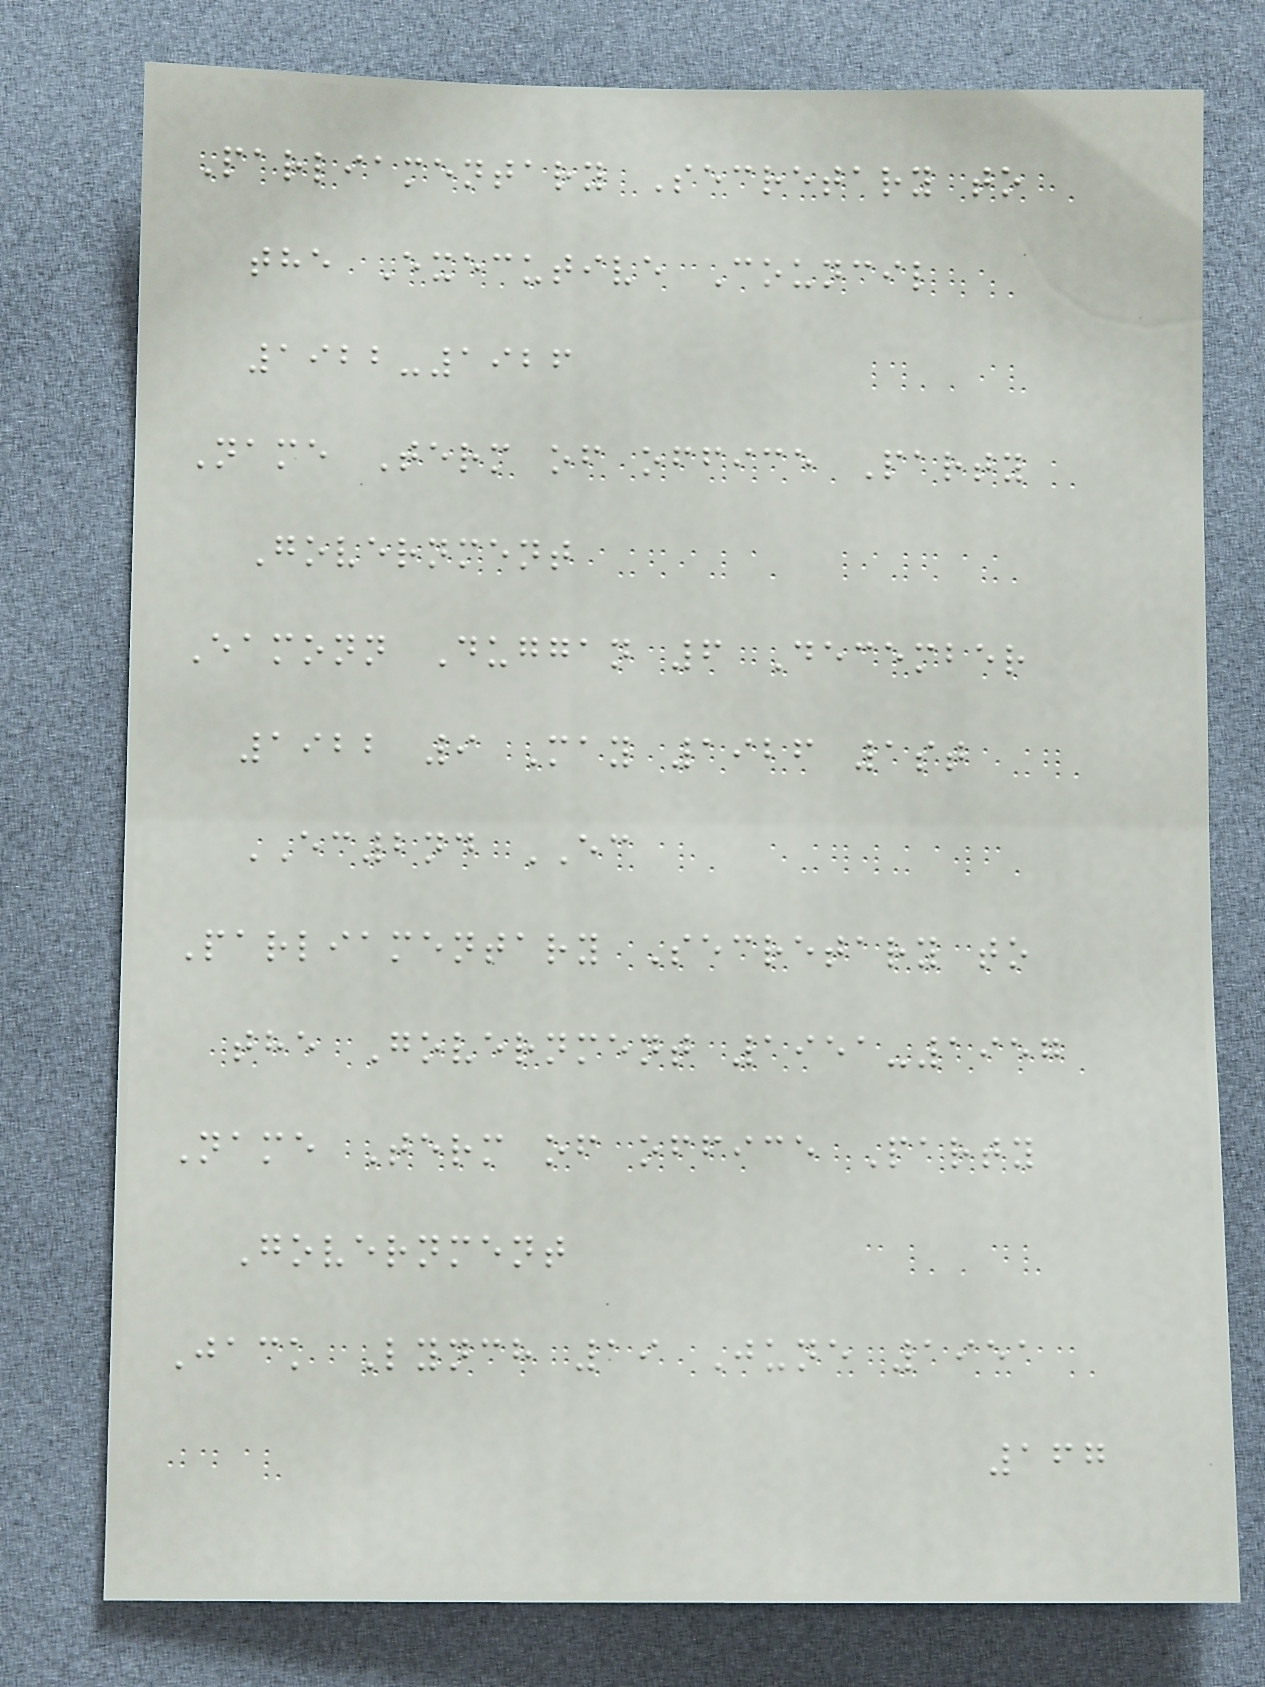Parliamentary Secretary to
the Executive Council
1922-1926
Name Term of office Party
Government
Eamonn Duggan 6 December
1922 9 May 1926 1st
EC2nd EC
Parliamentary Secretary to
the Government 1951-1957
Name Term of office Party
Government
Jack Lynch 19 June 1951
167
